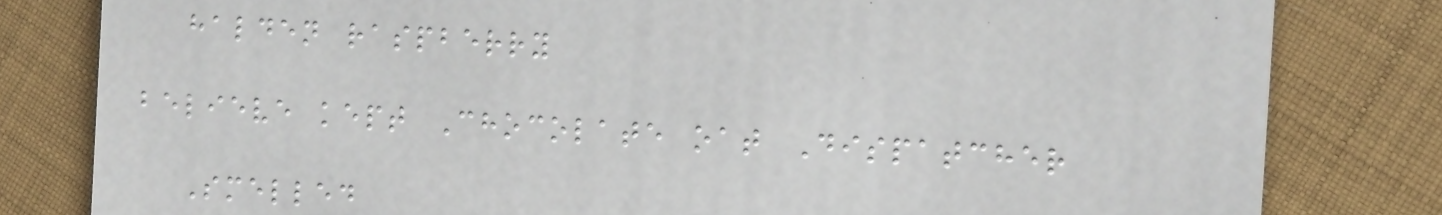halden raspberry
believe kept Chocolate oat Dispatcher
Smelled
